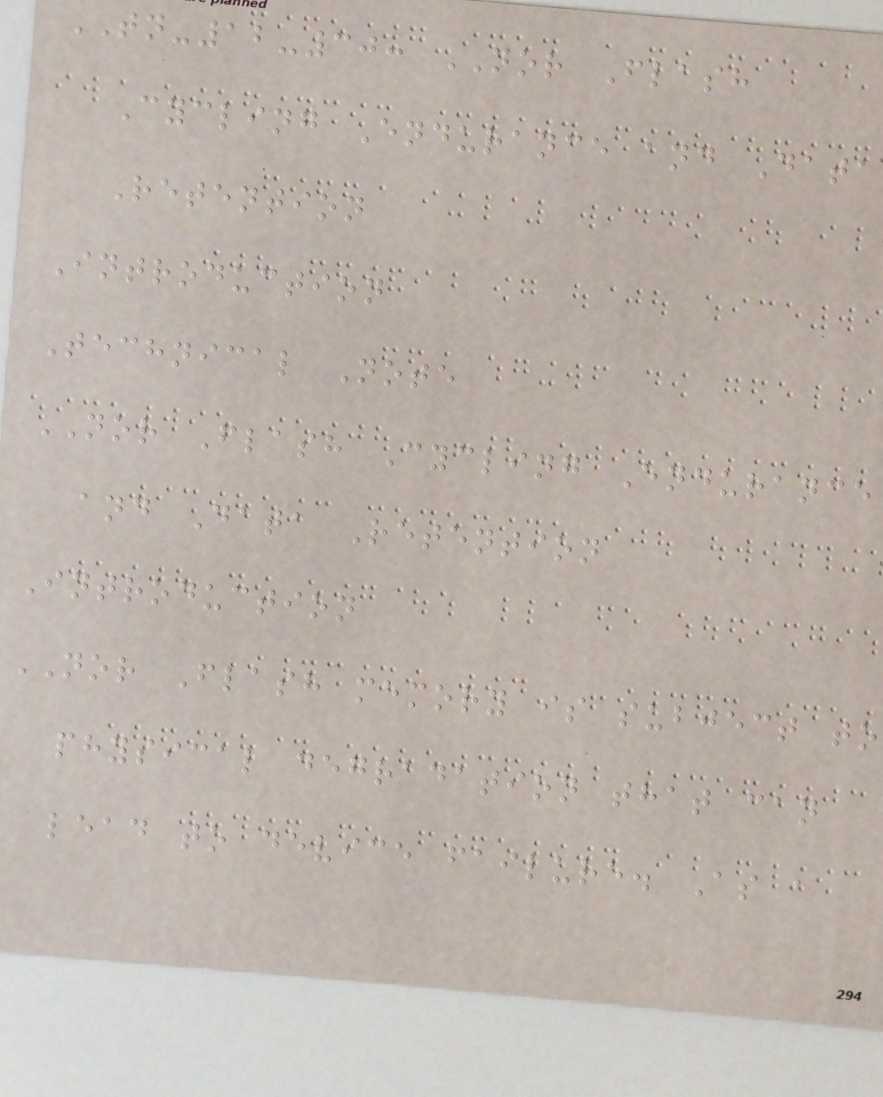TN-12-30: NOR Flash
Cycling Endurance and Data
Retention
Introduction
Technical Note
NOR Flash Cycling Endurance
and Data Retention
Introduction
NOR Flash memory is subject to
physical degradation that can
lead to device failure. As a
